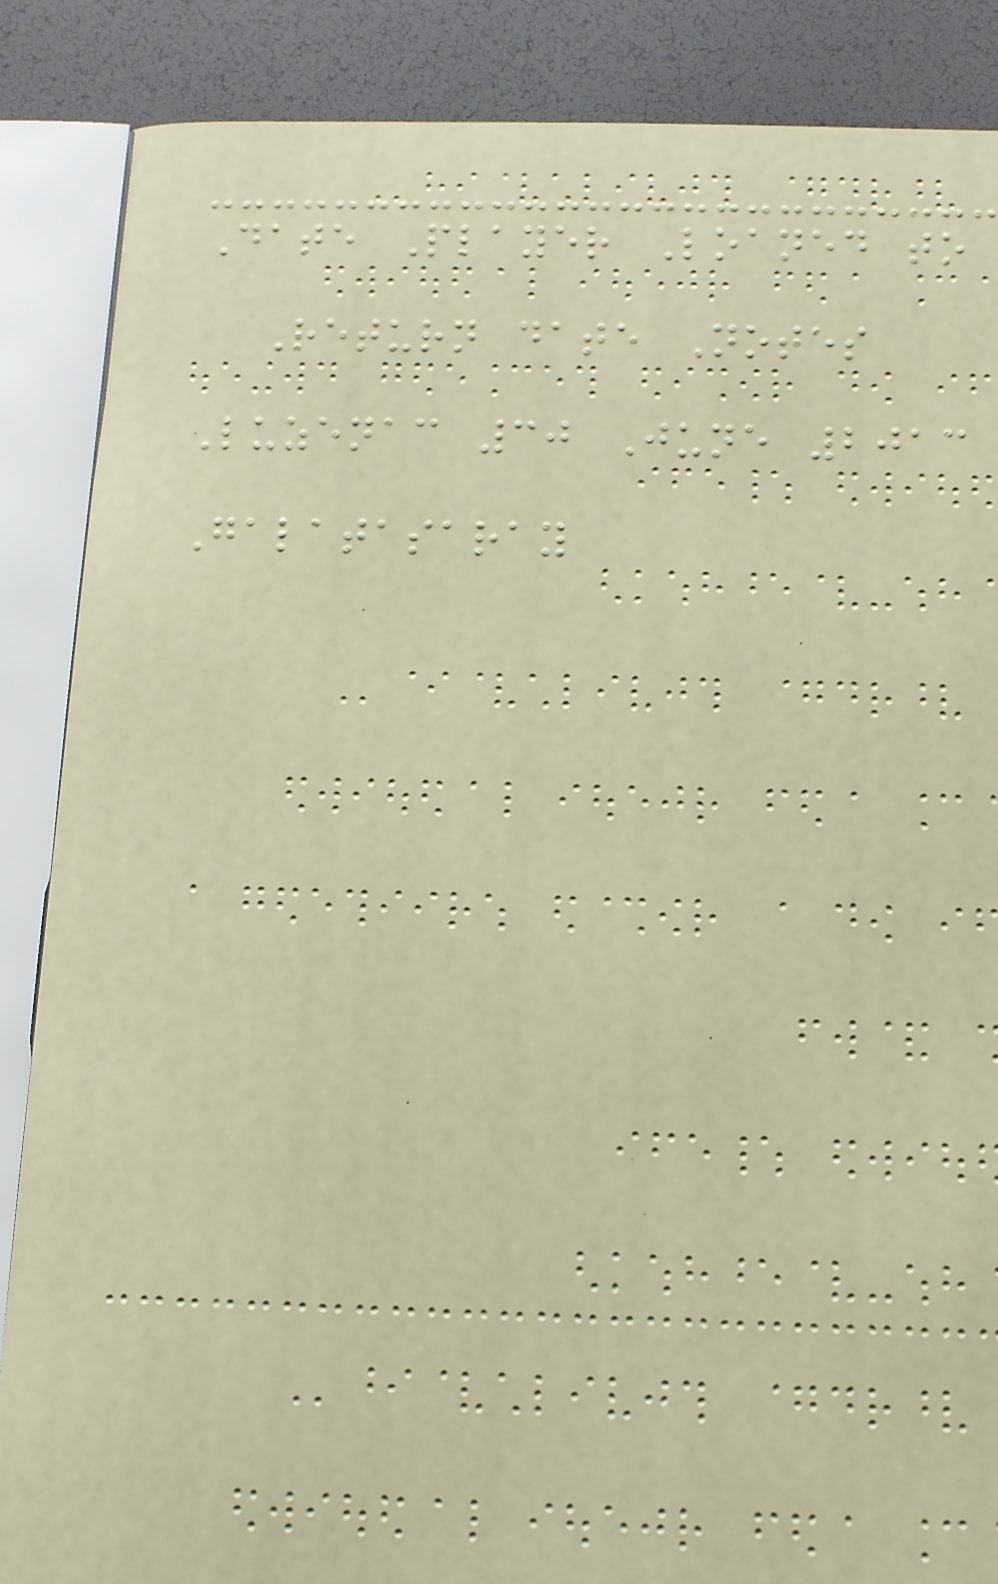Date Player Loaned to
Return date Notes
Luzenac 30 June 2013
Galatasaray
